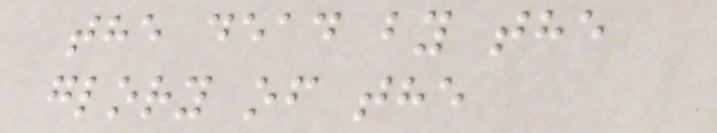the dead by the
glory of the
